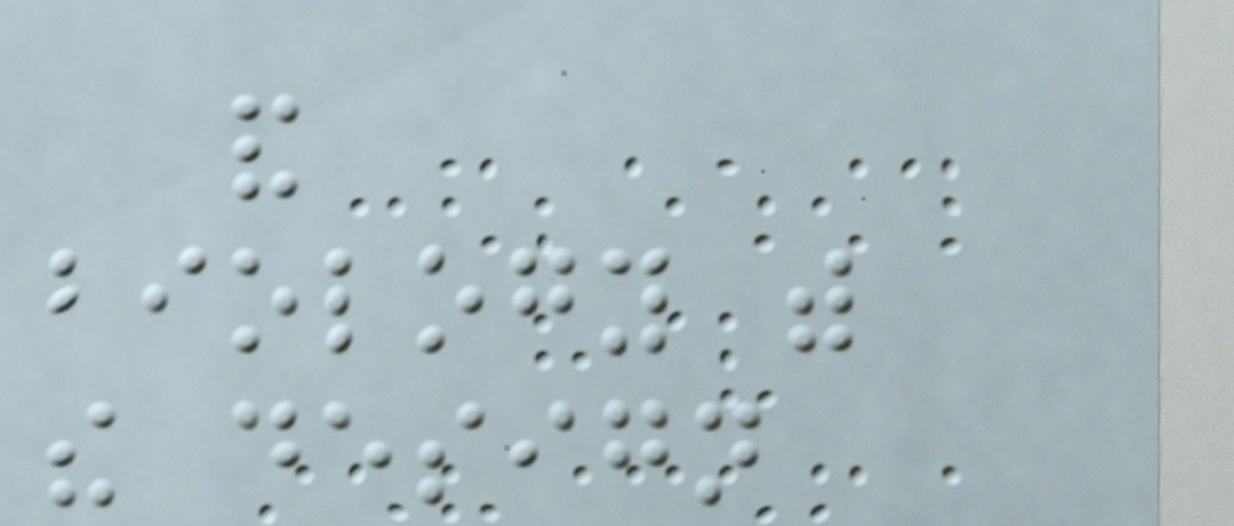and
biology with
the design
